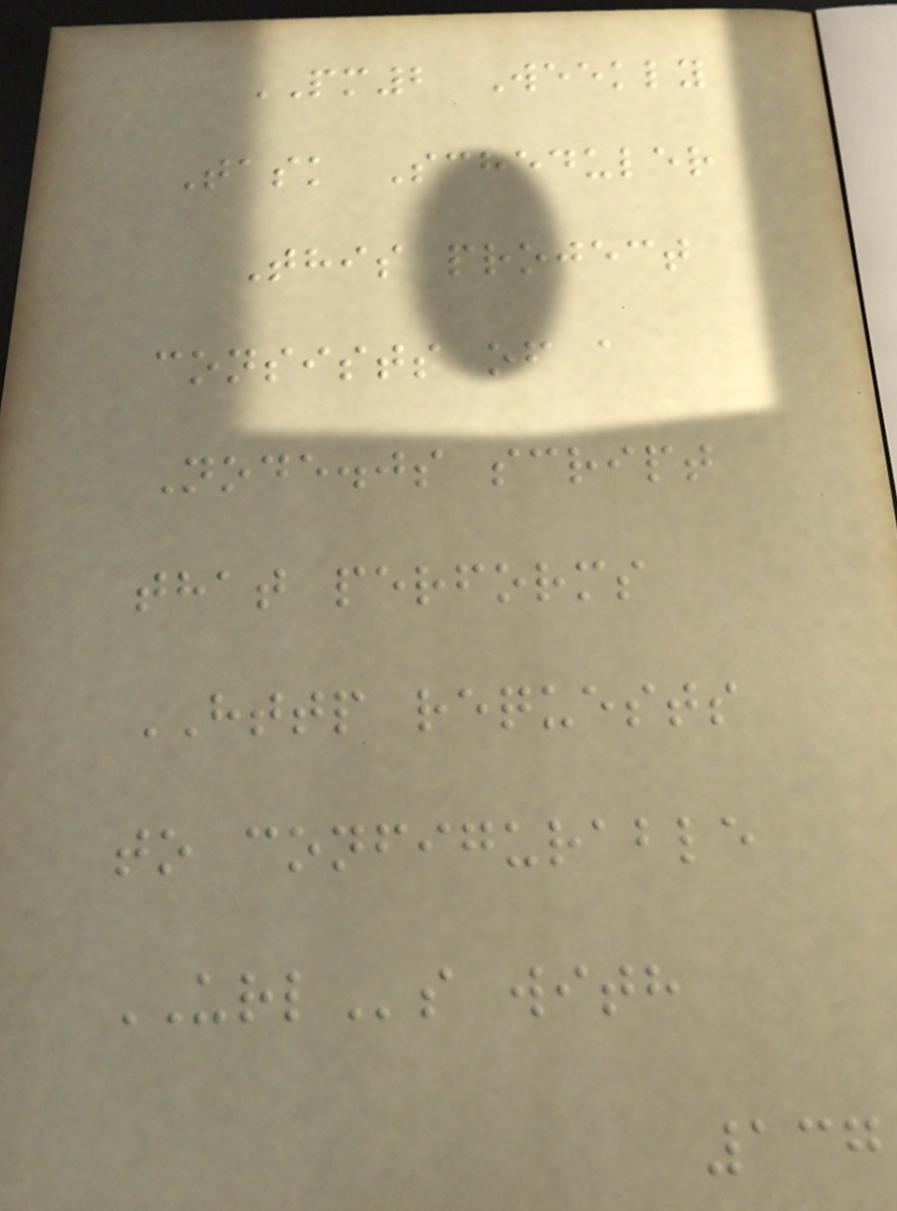PM2 Weekly
Task Scheduler
This project
consists of a
Node.js script
that performs
HTTP requests
to configurable
URLs with
137
